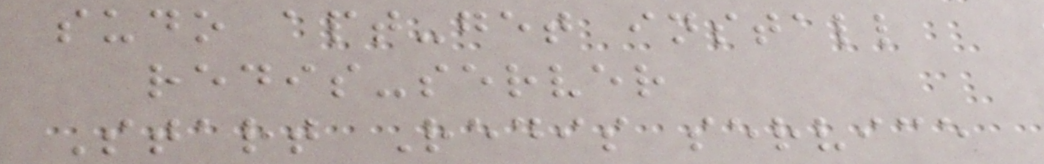sudo apt-get install
redis-server
Start Redis service
